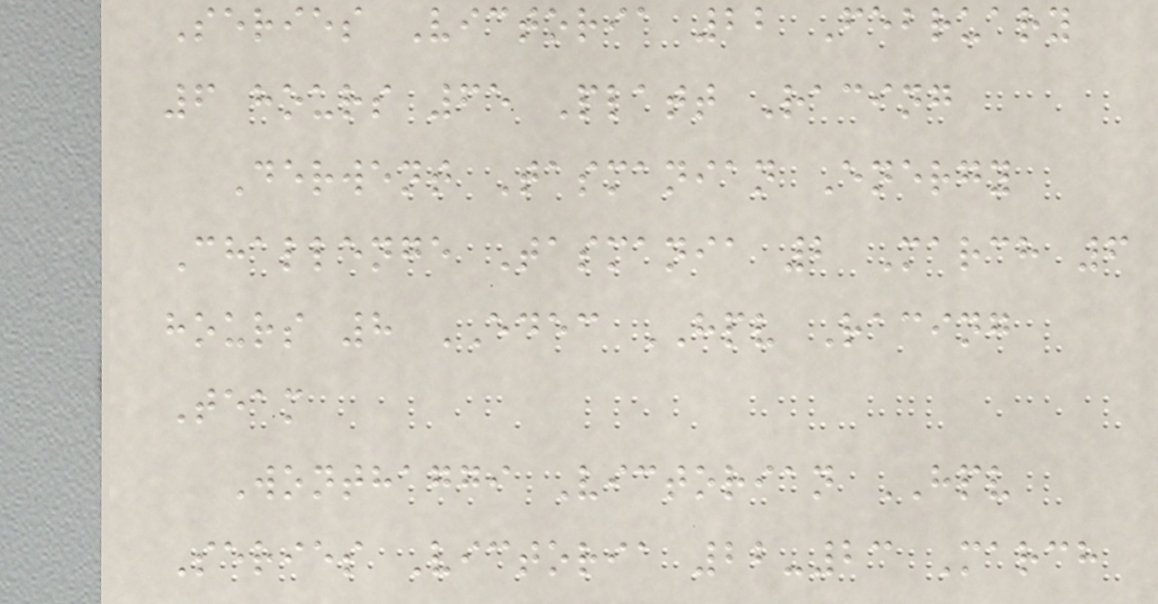Series Victoria 22 February
6 hours 65 Platt Racing
Derwent Tasmanian Energy
Challenge Tasmania 2 March 6
hours 8 EDEC HPV Racing
Team
Wonthaggi Victorian HPV
Series Victoria 22-23 March
